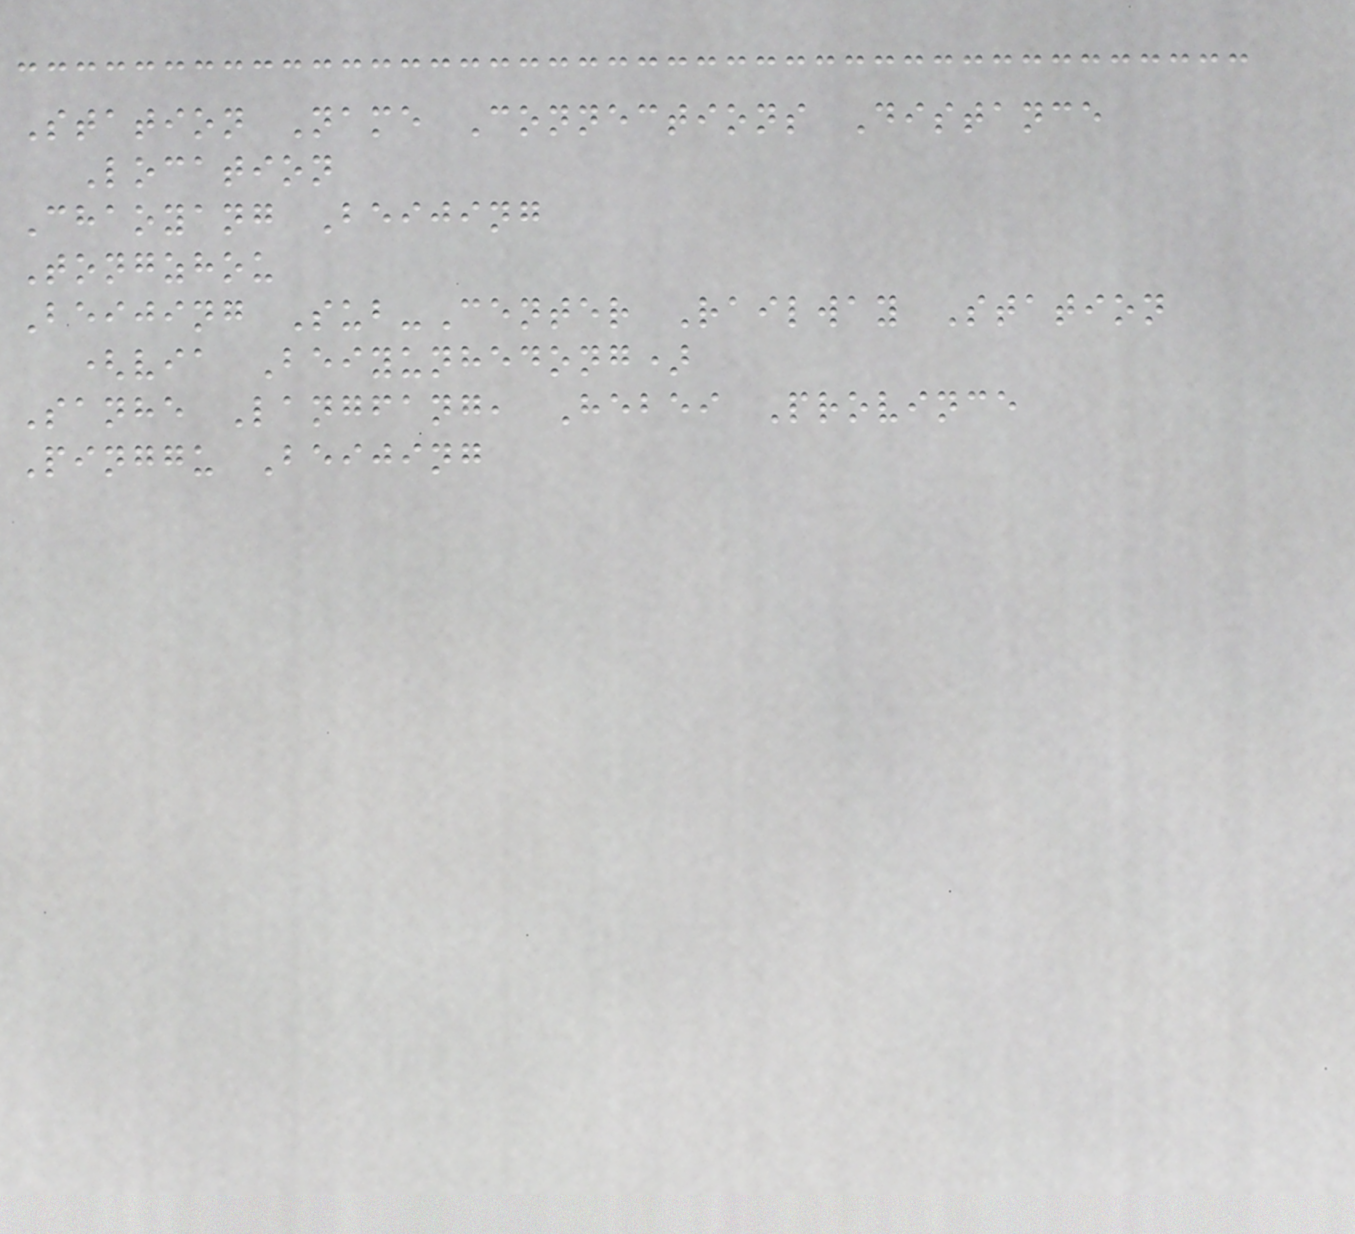Station Name Connections Distance
Location
Chaoyang Beijing
Tongzhou
Beijing Sub-Center Railway Station
(via Beiyunhedong)
Sanhe Langfang, Hebei Province
Pinggu Beijing
